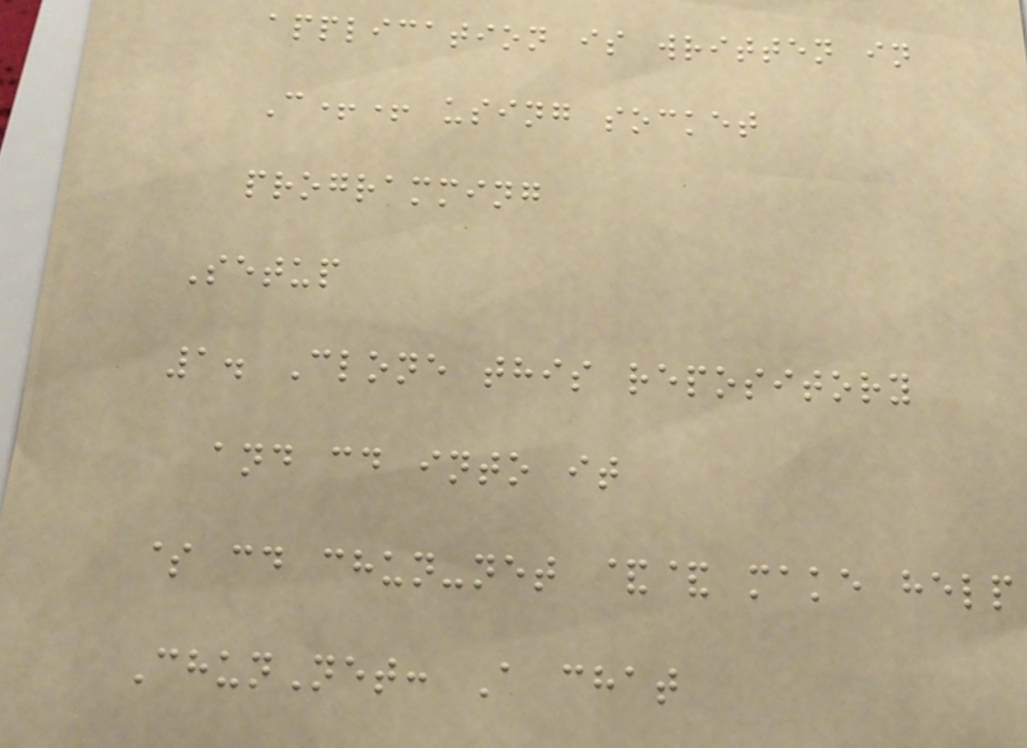application is written in
C++ using socket
programming
Setup
1. Clone this repository
and cd into it
$ cd chun-net && make help
ChunNet: A chat
